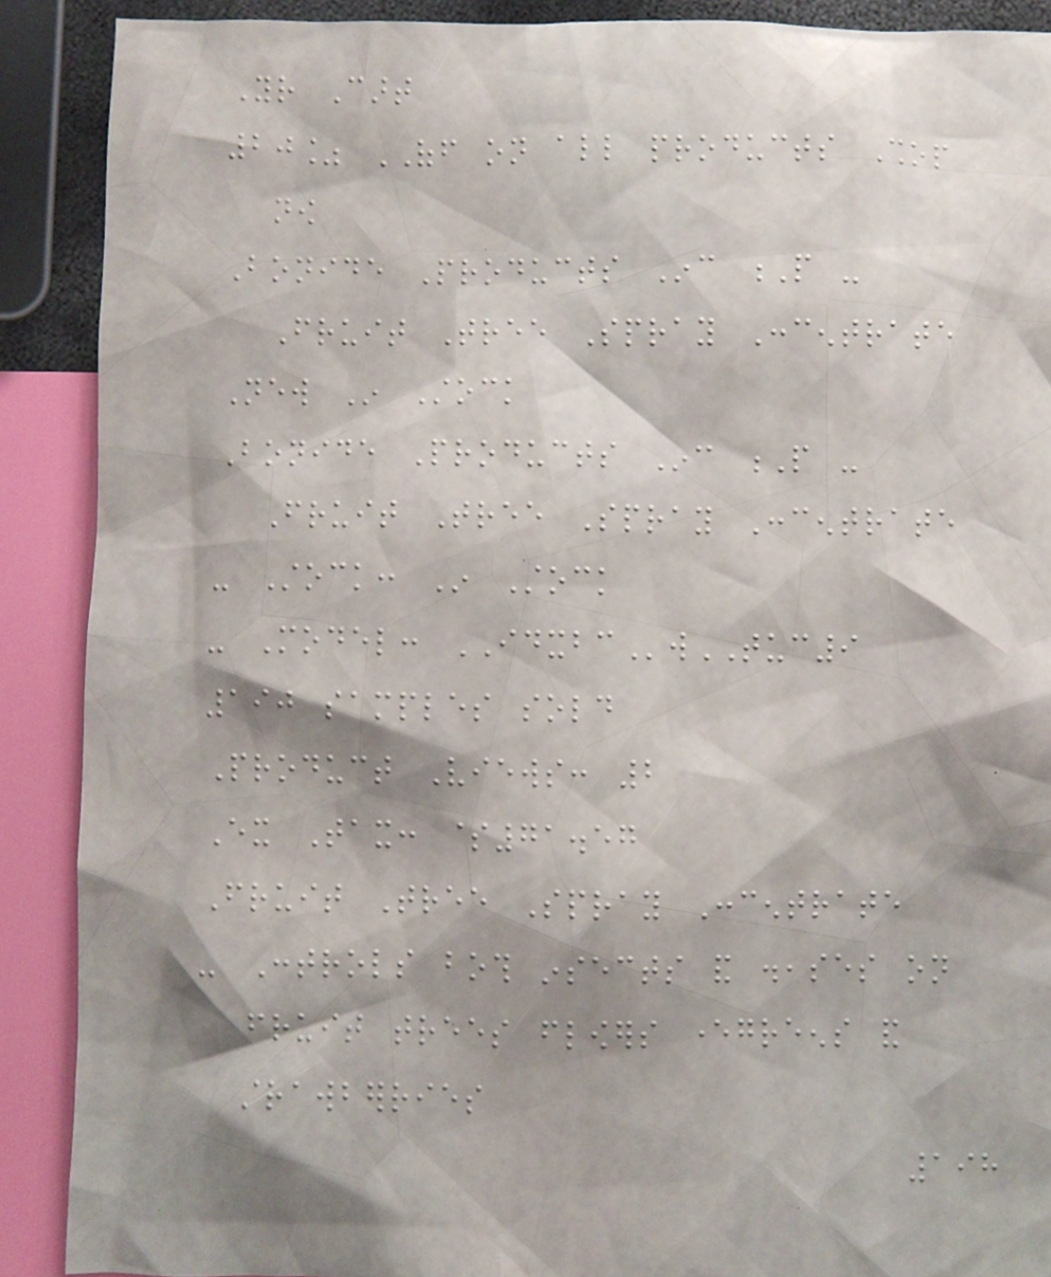Your Cart
20% OFF on all products Shop
now
Bonide Products Inc P -
Fruit Tree Spray Concentrate
New In Stock
Bonide Products Inc P -
Fruit Tree Spray Concentrate
- Stock: In Stock
- Model: IDXBCwTUC9
190 samples sold
Product Views: 2
Ex Tax: $71.57
Fruit Tree Spray Concentrate
- Controls both insects and diseases on
fruit trees flowers evergreens and
strawberries
198
